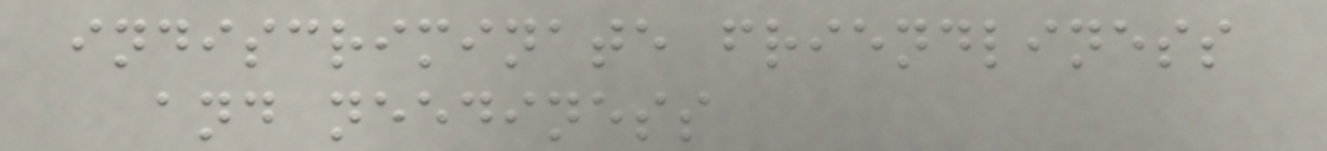indiscriminate friendliness
and neediness
